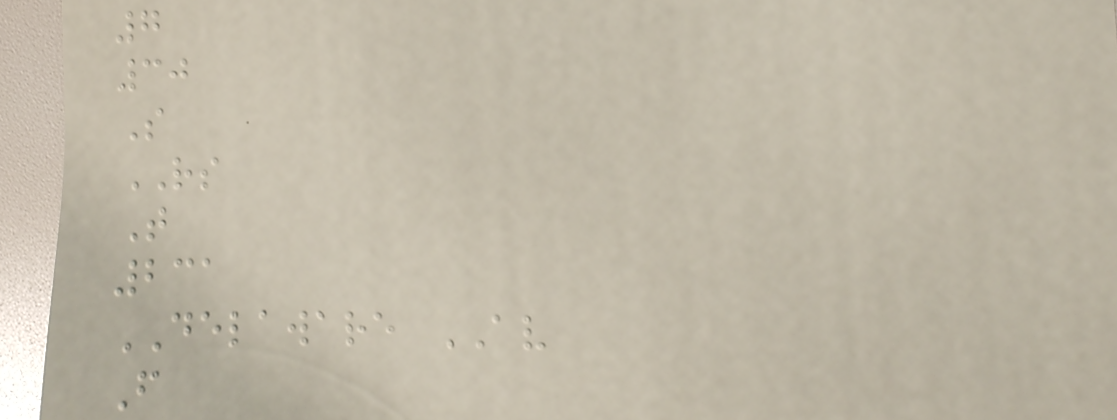7
30
S
RS
T
231
DELAWARE AV
F
